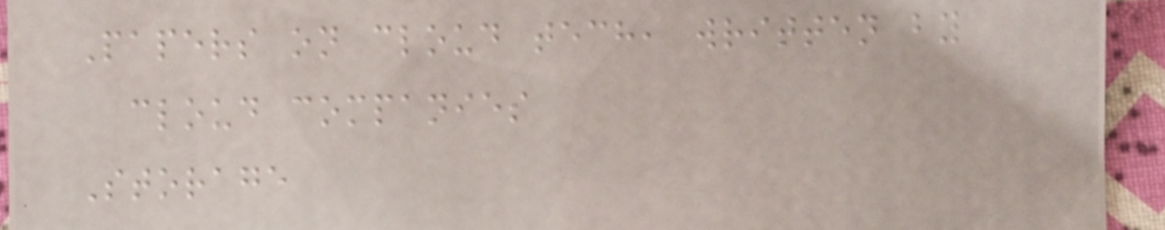Papers on cloud tech, written by
cloud companies
Storage
